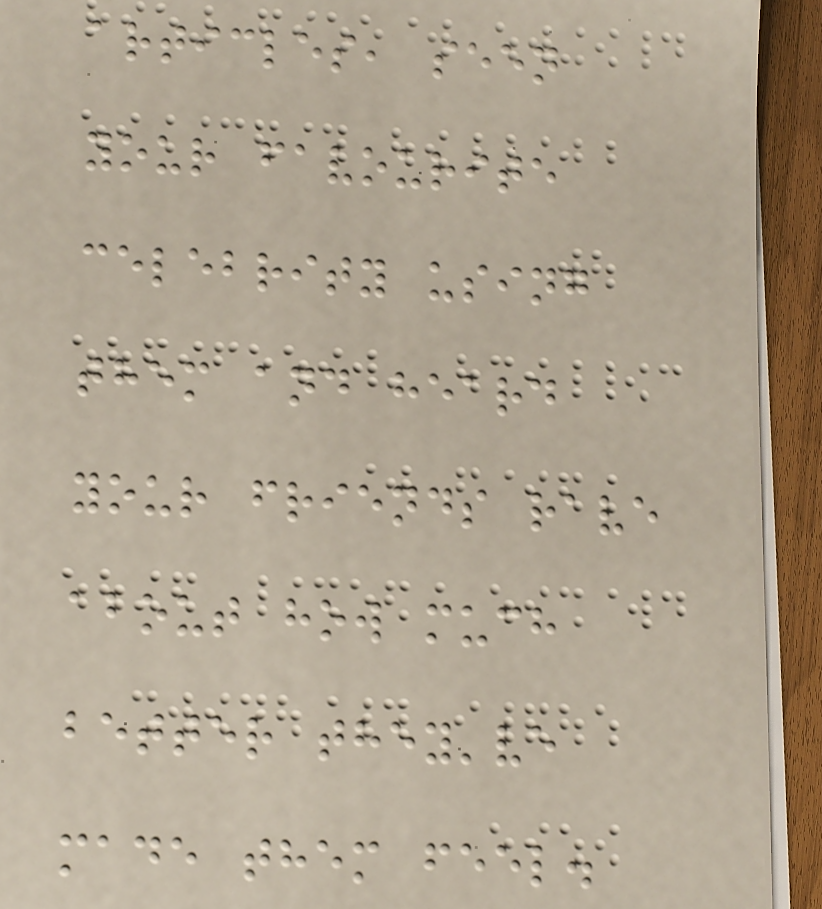articles, seen
your favourite
celebrity using
them and heard
your friends rave
about how much
better they've
made them feel.
